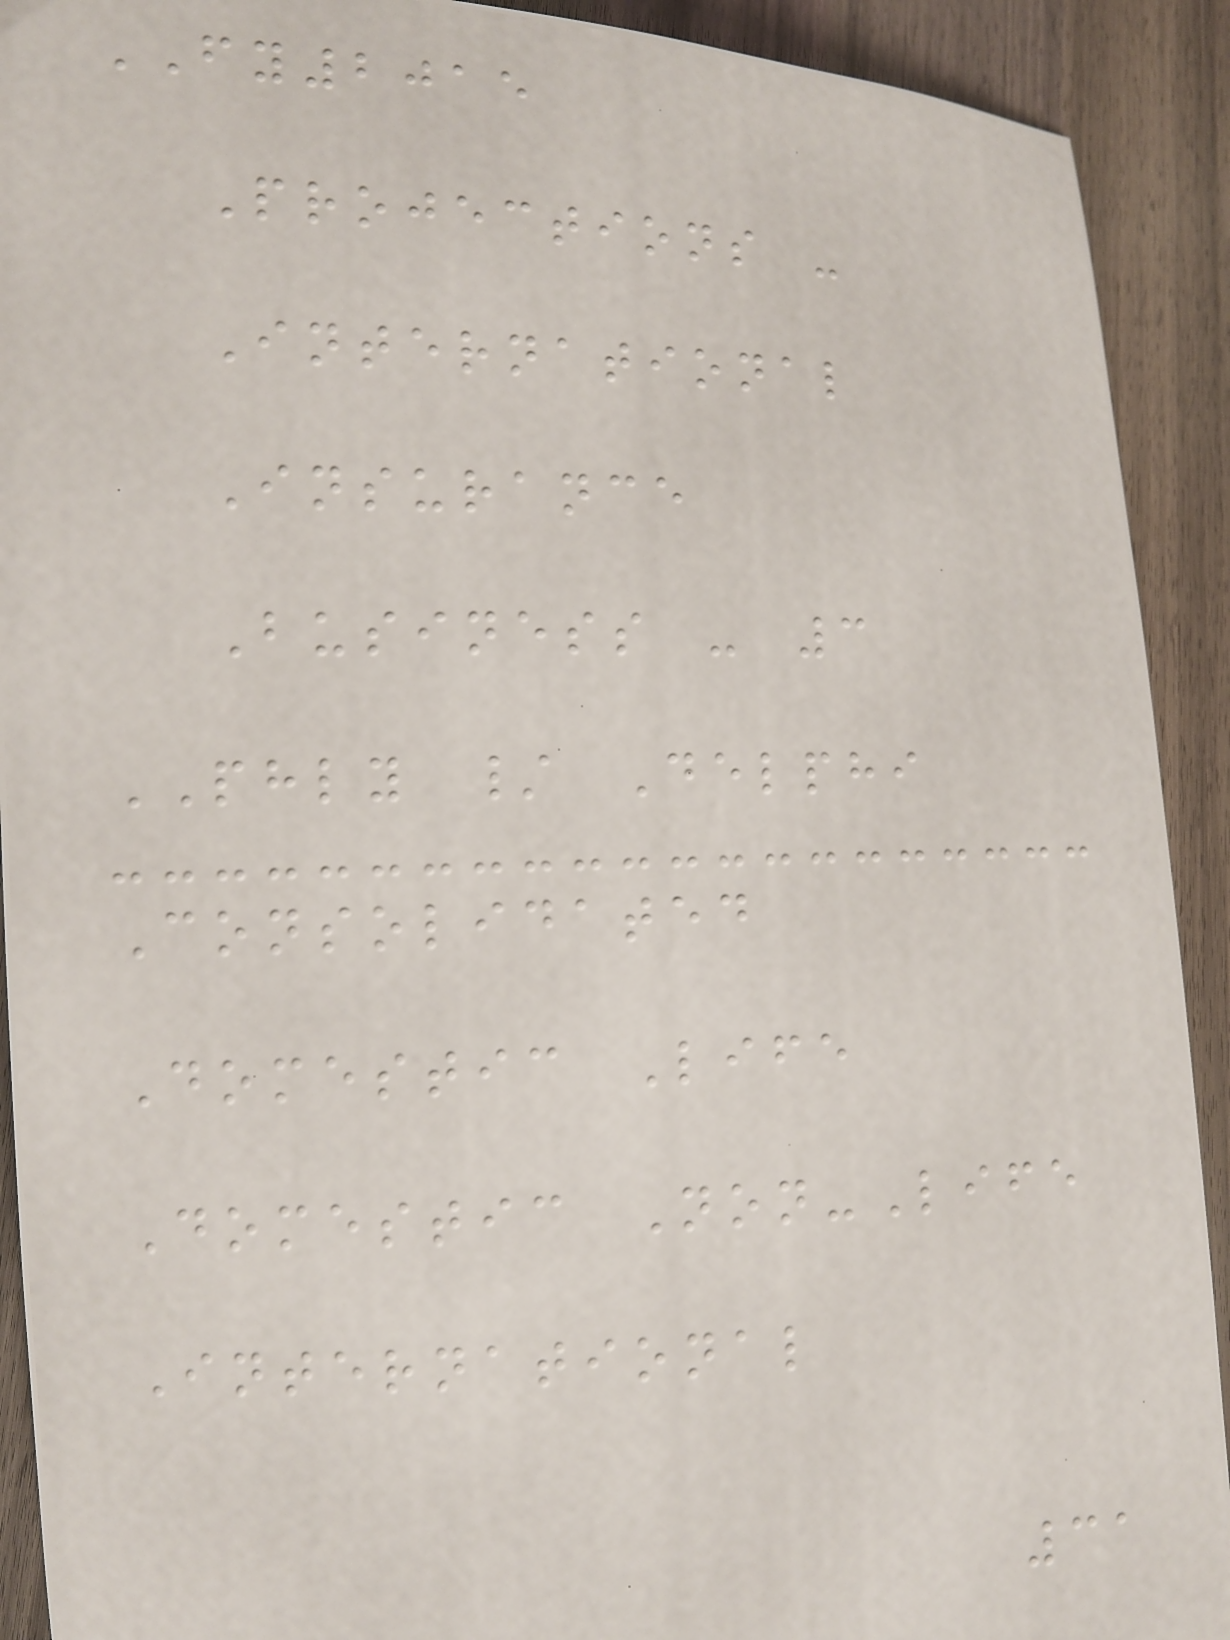FY2015
Projections -
International
Insurance
Business - 3
PHLY / Delphi
Consolidated
Domestic Life
Domestic Non-Life
International
31
